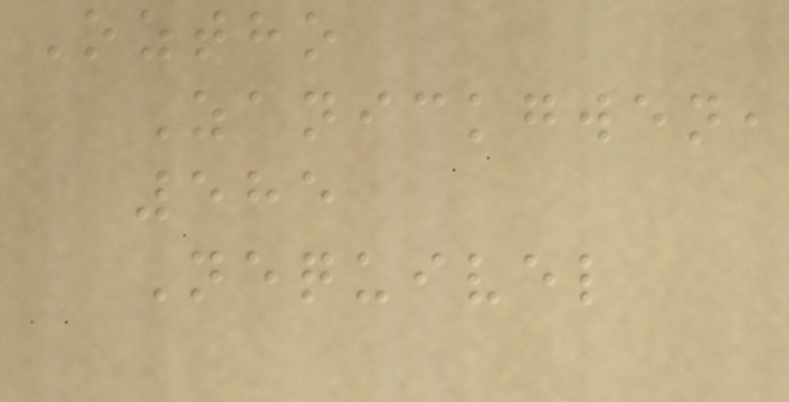Oztho
Zanickgwen,
585
Nequivel
